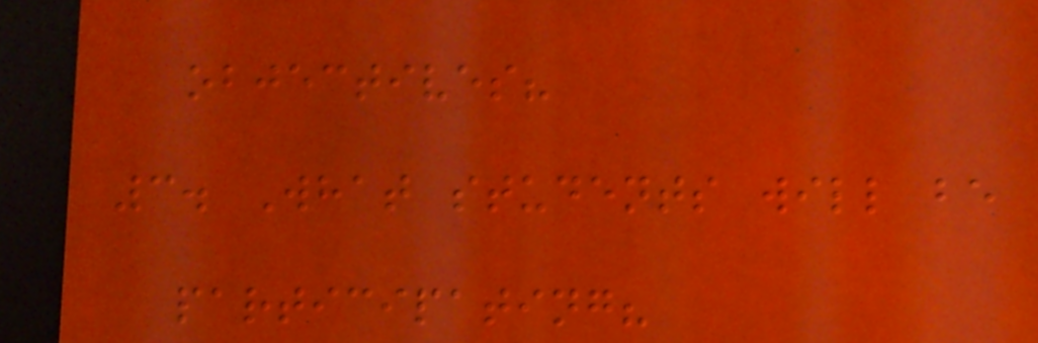objectives?
3. What students will be
participating?
